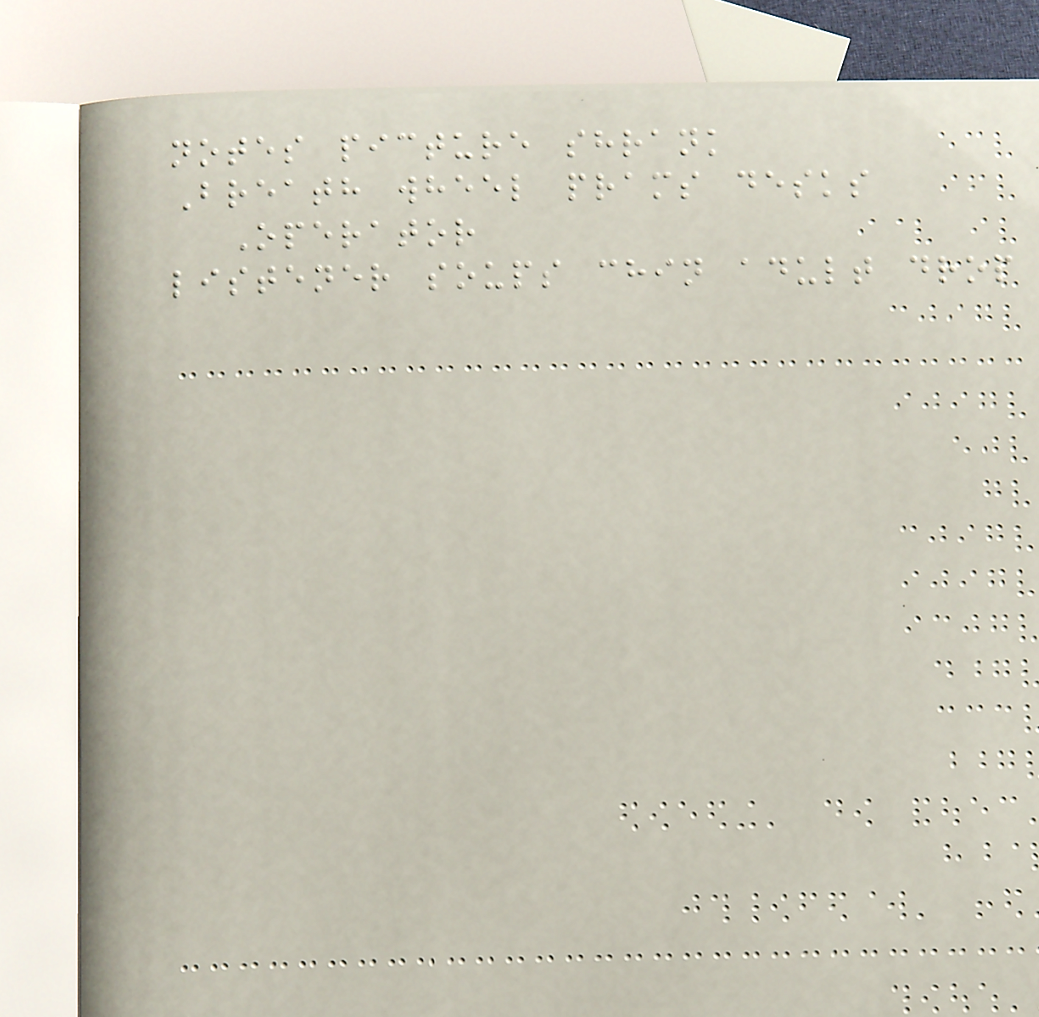notes picture shrank
Breath wheel prams desks
Operator
listener soups chin adult drop
